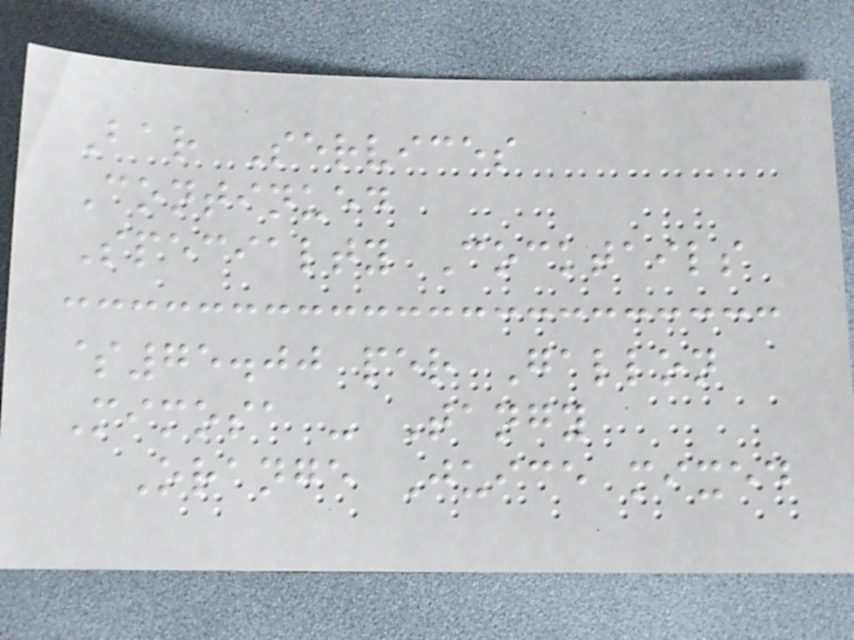Bar Services
Continued
Specialty Cocktails
$75.00 per Gallon
Mimosa - Tangy
Orange Juice mixed
